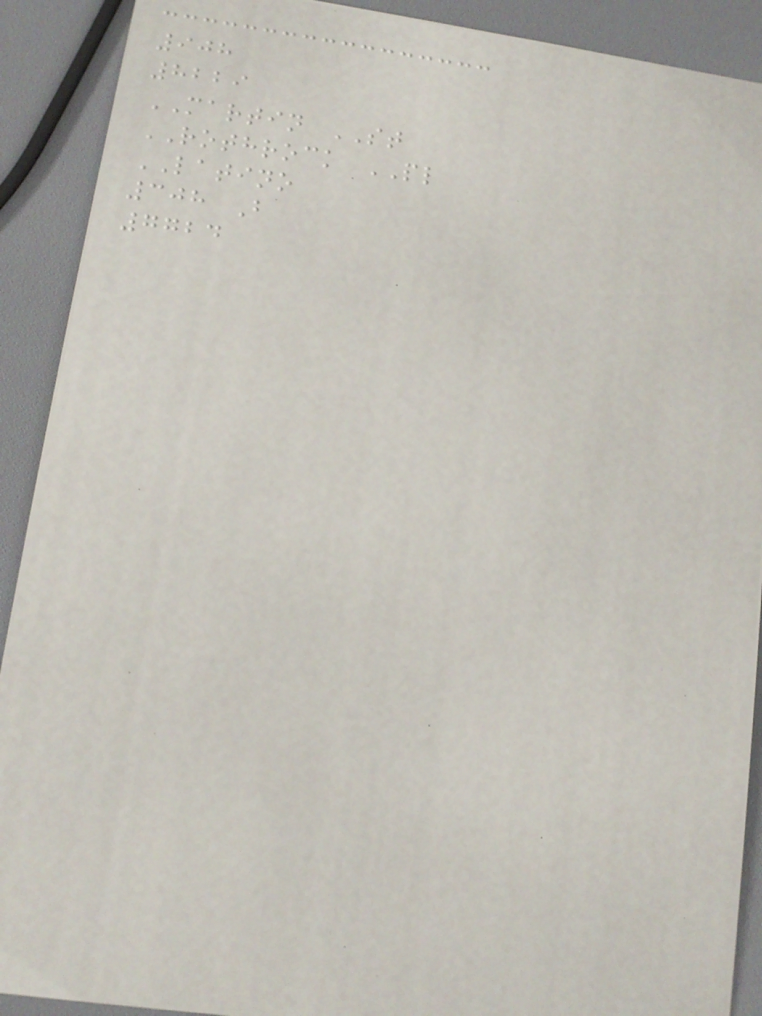908
8229
MARTIN ST
ROTHROCK PL
LATINO
308 B
7724
